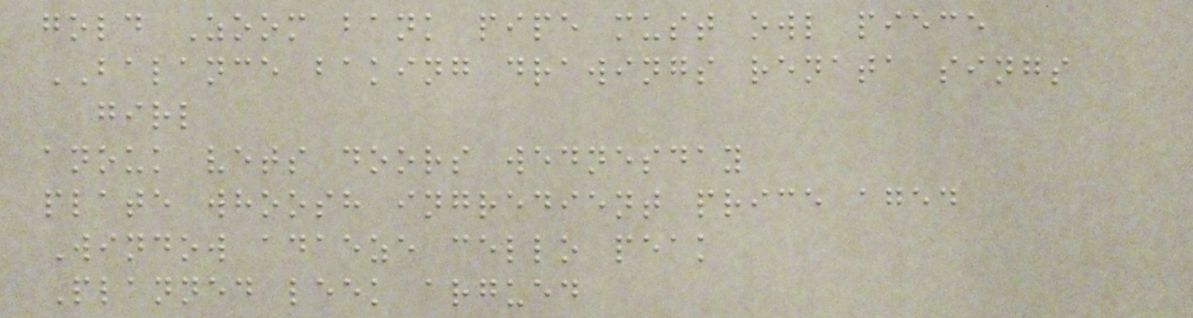gold Zoom bank pipe must owl piece
BALANCE baking drawings renata sings
girl
anouk vets doors wednesday
plate whoosh ingredient price aged
Window adaeze cello peak
Planned leek argued
